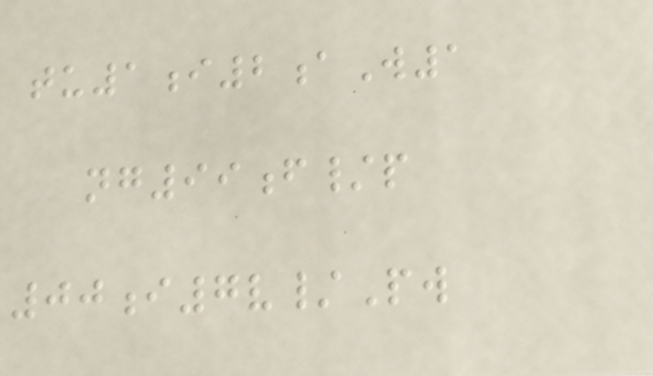tu1i2aW1
ng99f/p
00i7v/Pw
